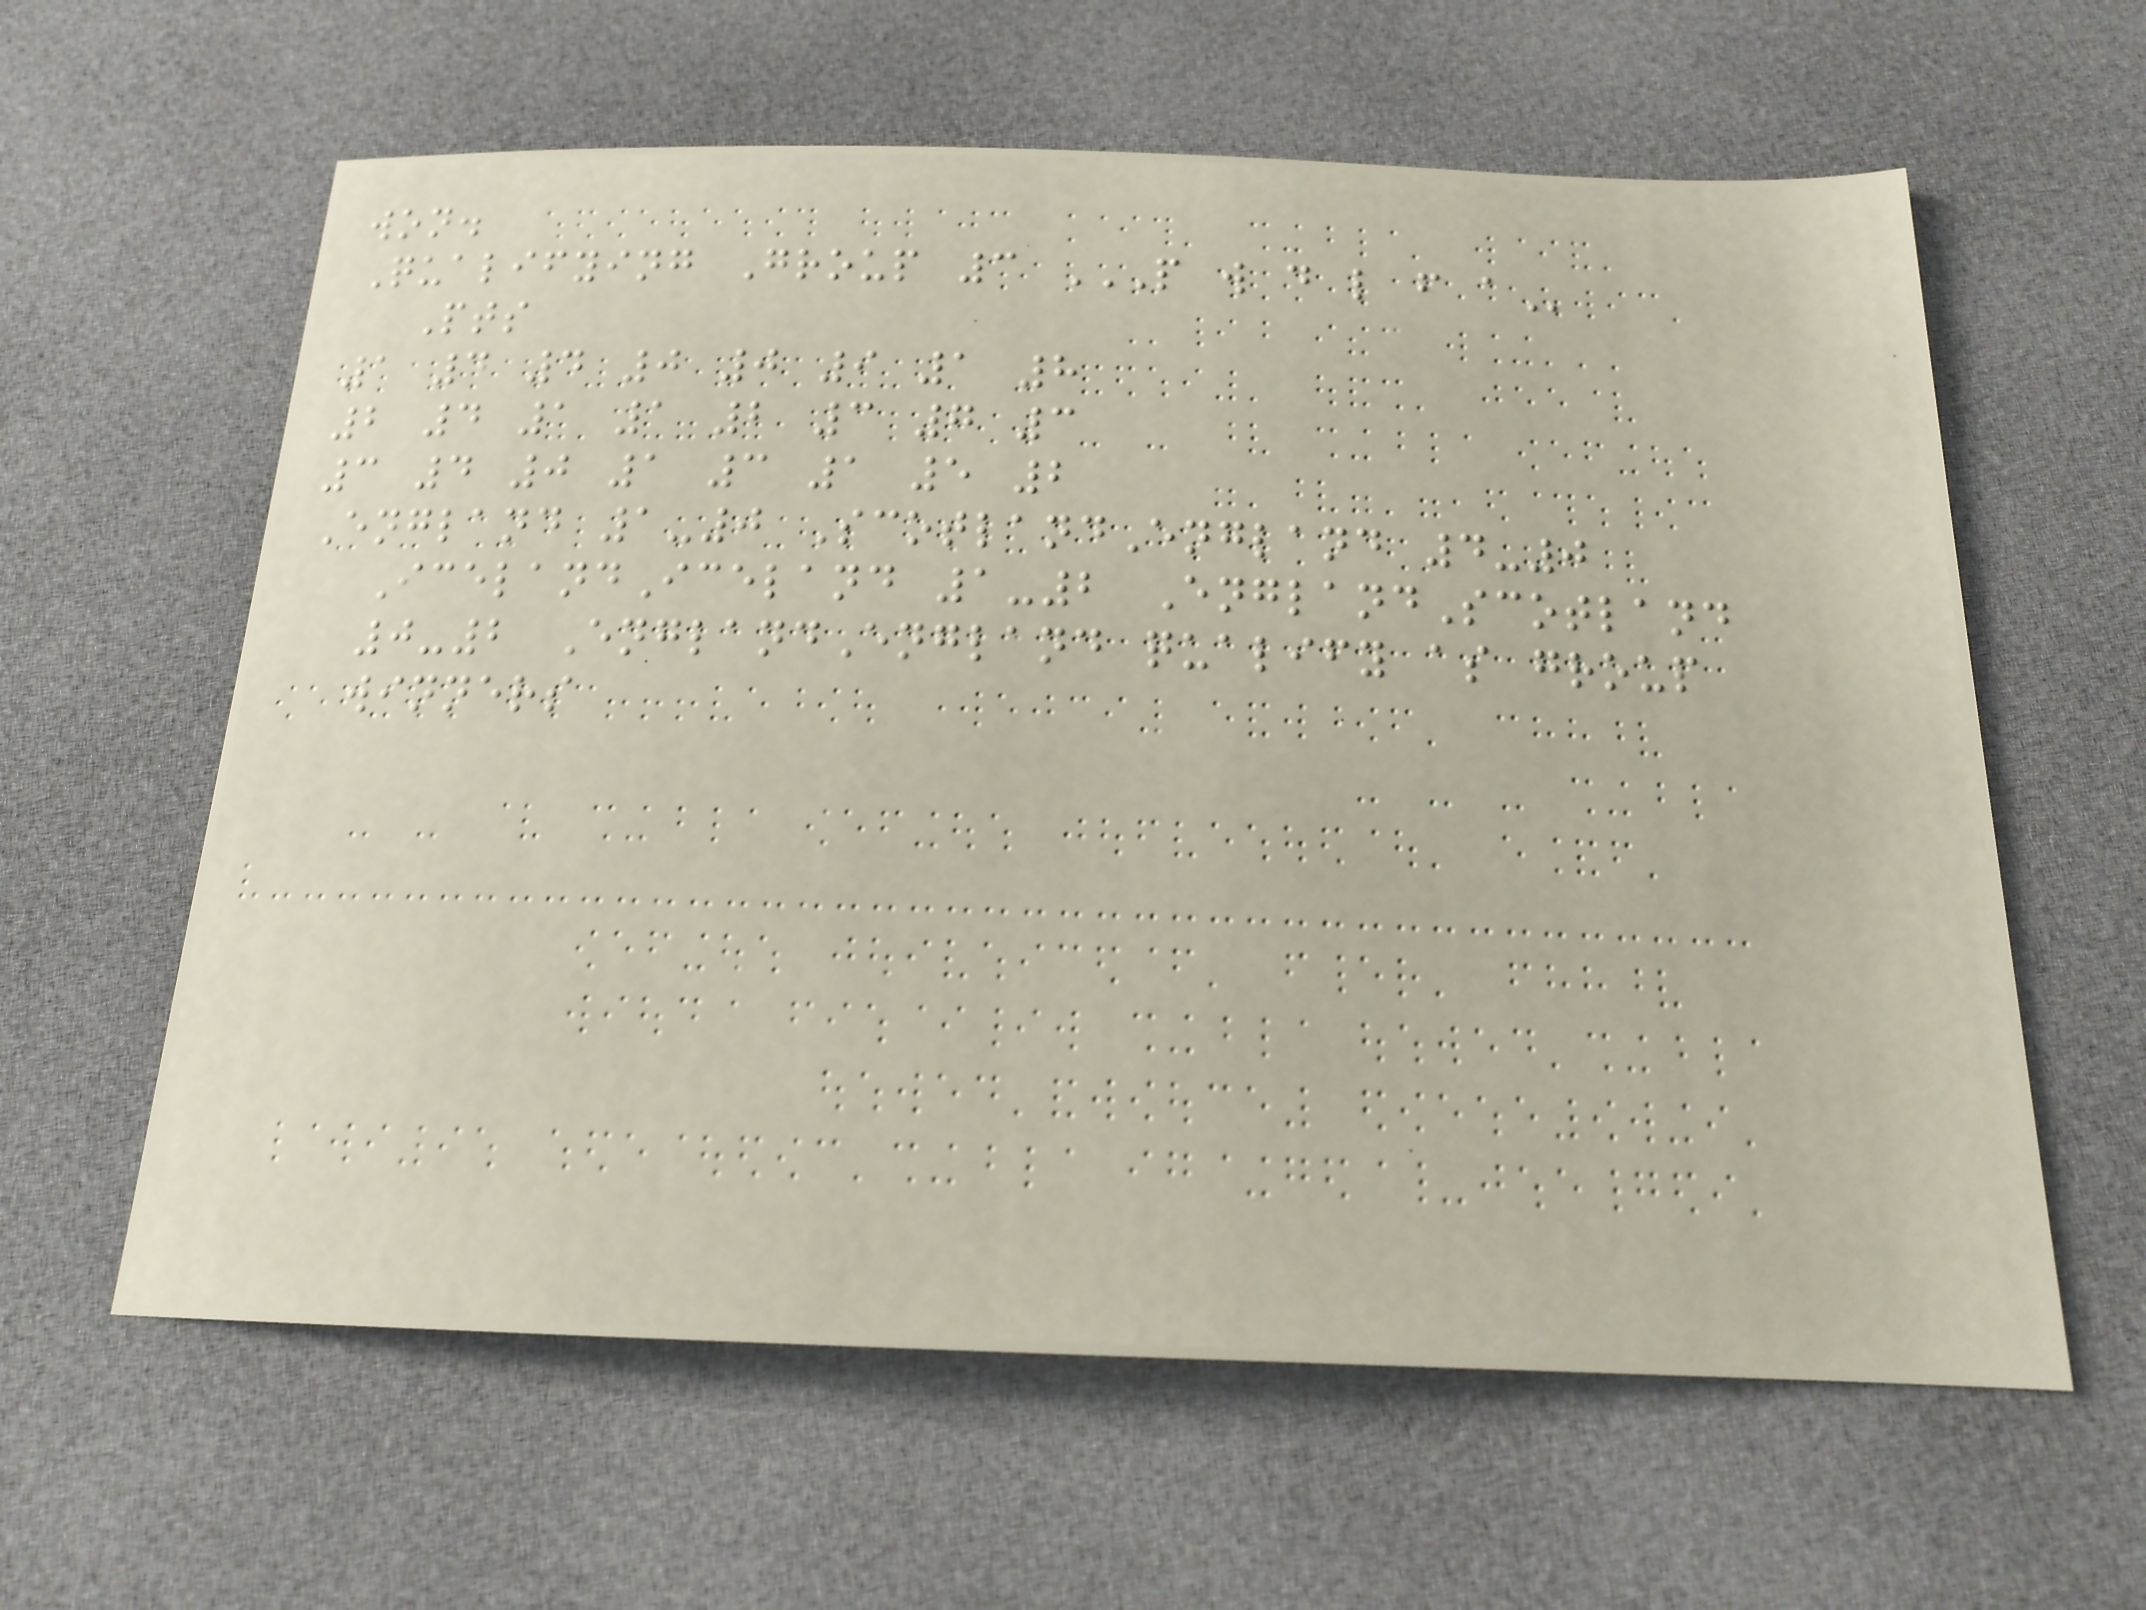won.
Qualifying Group 3 P W D L F A
Pts
1 4 4 0 0 9 1 8
2 4 1 1 2 3 7 3
3 4 0 1 3 1 5 2
England 1-0 ScotlandEngland 4-0
IcelandIceland 1-2 EnglandScotland
0-2 EnglandEngland qualify as group
winners
